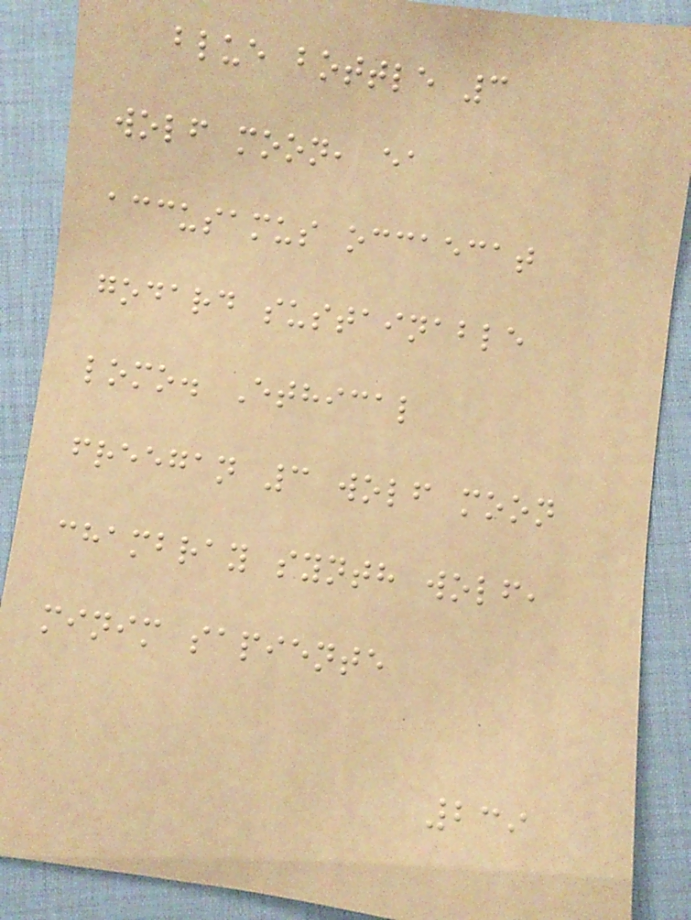blue bottle 3
wolf moon, ea
accusamus occaecat
godard sustainable
lomo. Ethical
freegan 3 wolf moon
chambray synth wolf,
minim sapiente
239
